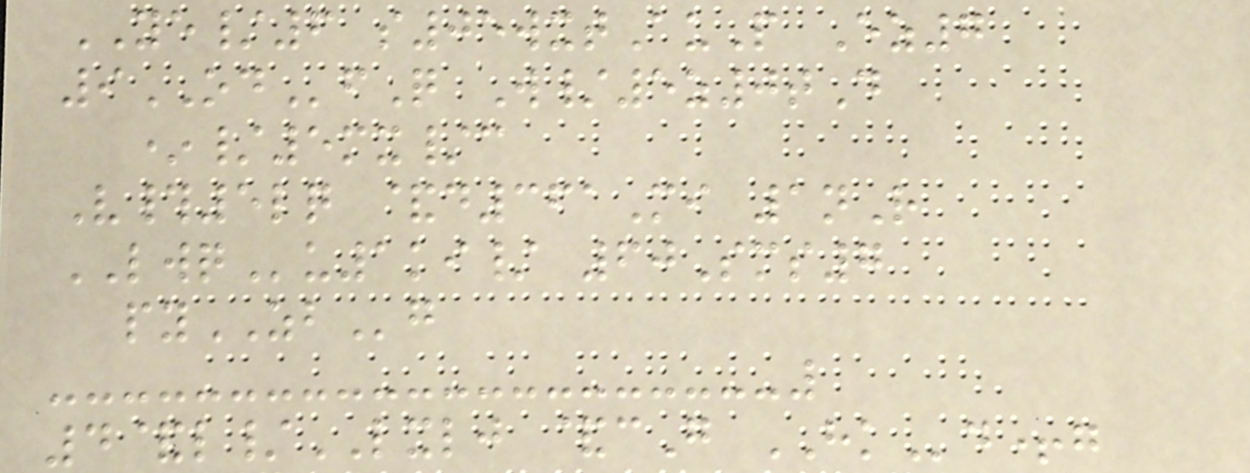YE/6 s05wxtAuP Ez7
9ODfQ W/5z0tD
*/5mx/c
V#5lq &d361Mi 1nR
LWQu1ki/ 60Sms7
pyZBg
4&l/LXLJ &cG HKd+g
